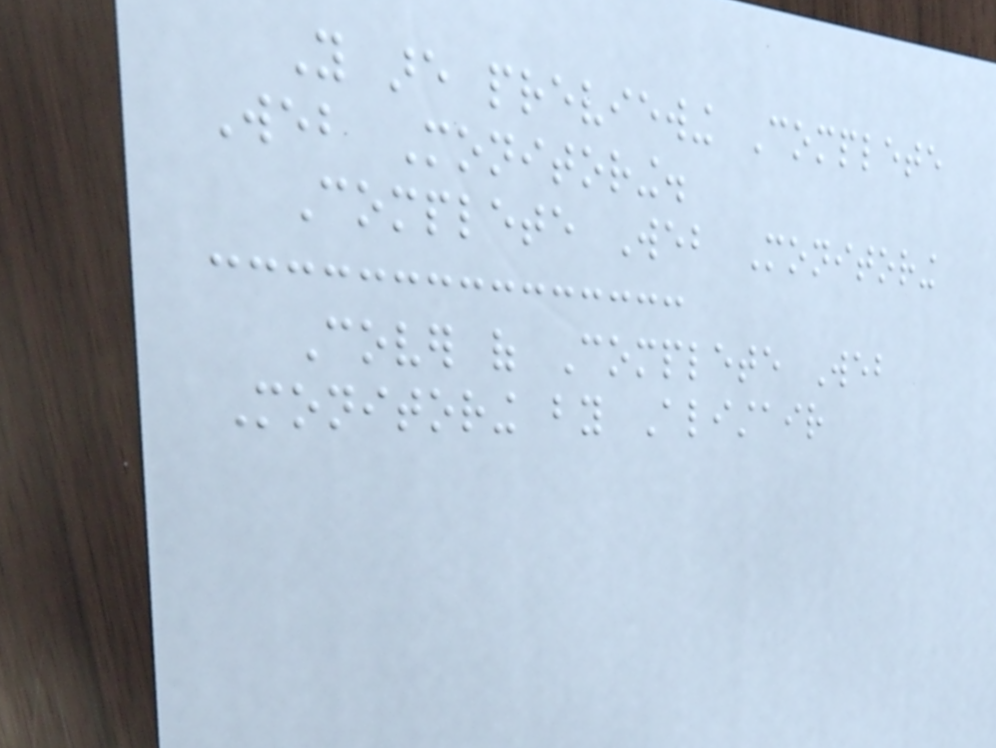You are previewing Complete
Web Monitoring.
Complete Web Monitoring
Cover of Complete Web
Monitoring by Alistair
